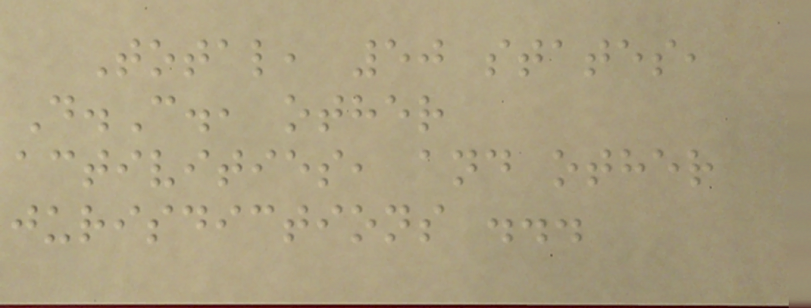Total, 50 states,
D.C., other
activities, and other
jurisdictions ...
